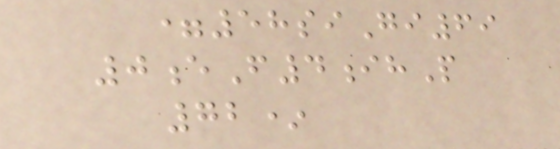=58siGi69
0eF4ihP
72*
